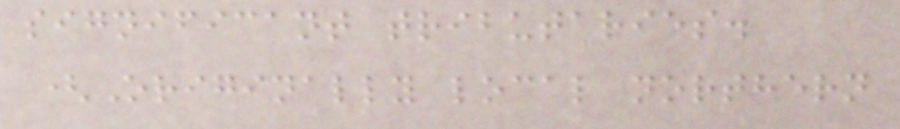significant tributaries.
(Originally local northern
